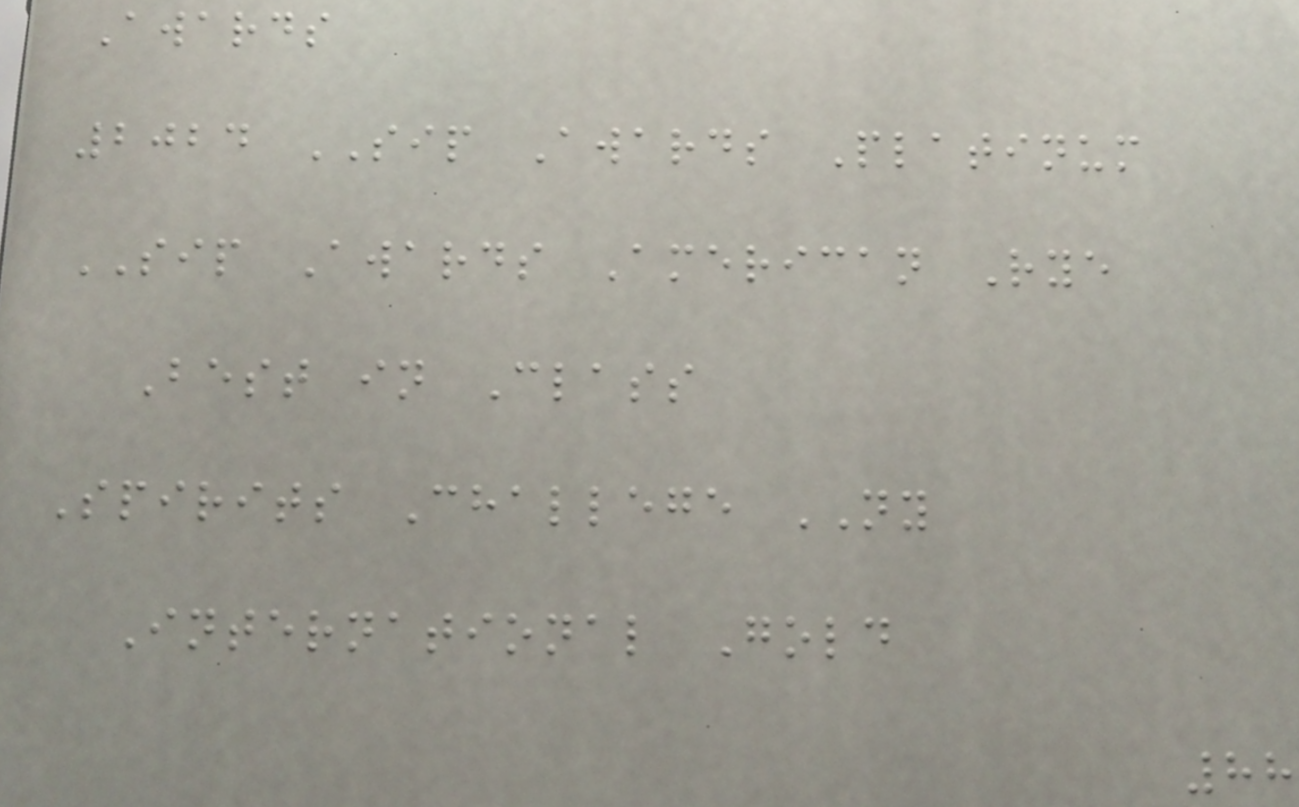Awards
2024 SIP Awards Platinum
SIP Awards American Rye
Best in Class
Spirits Challege NY
International Gold
88
